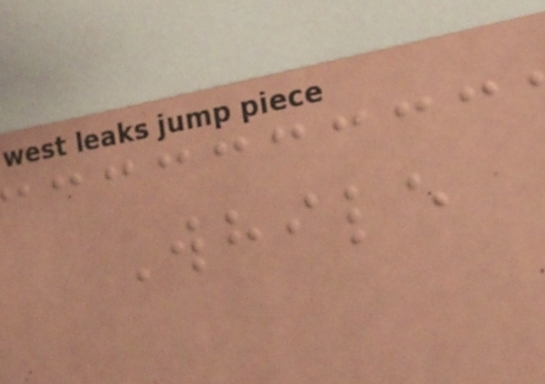While
